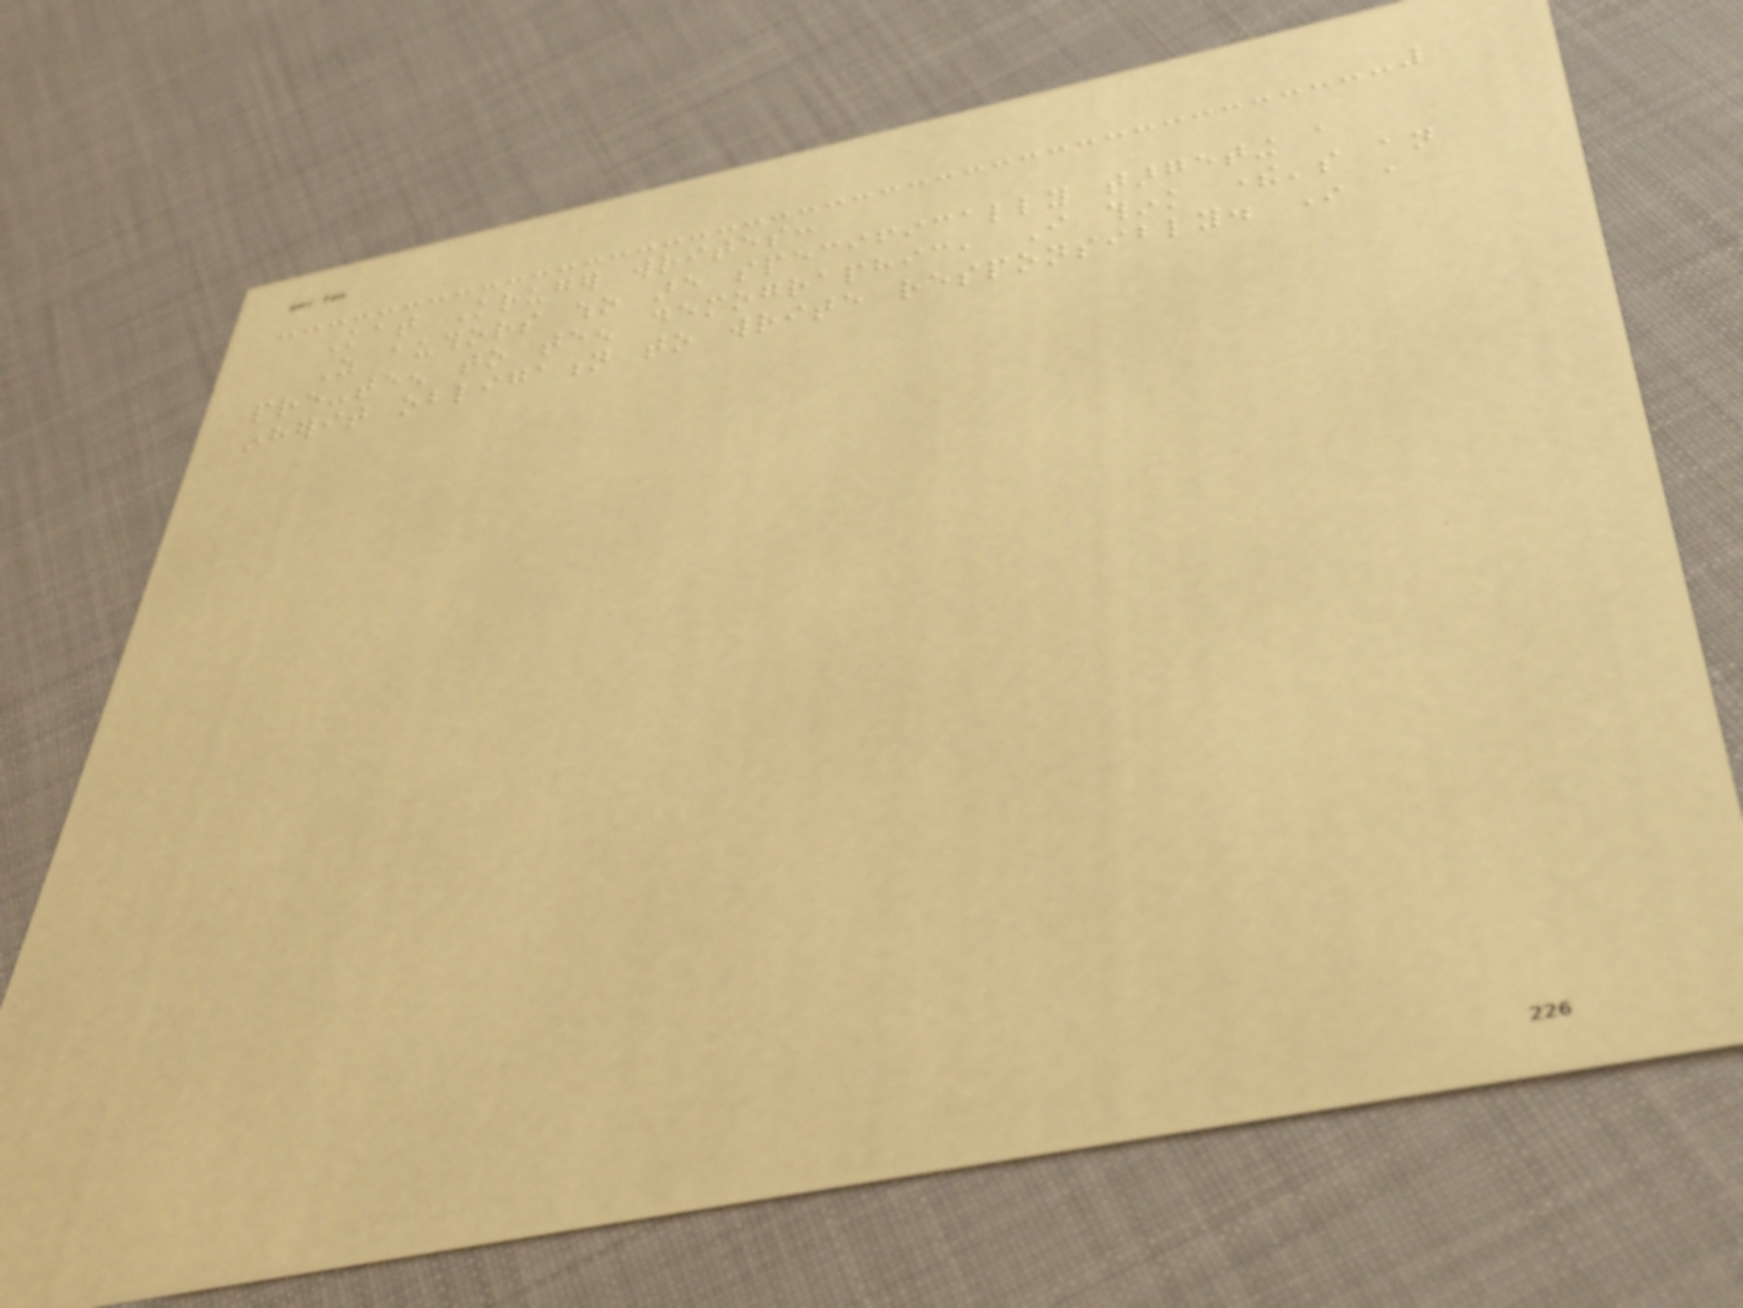Kat Kruger writes:
As authors who are specifically targeting a
pre-teen to teen demographic, I think there's an
inherit obligation to write responsibly. In a
